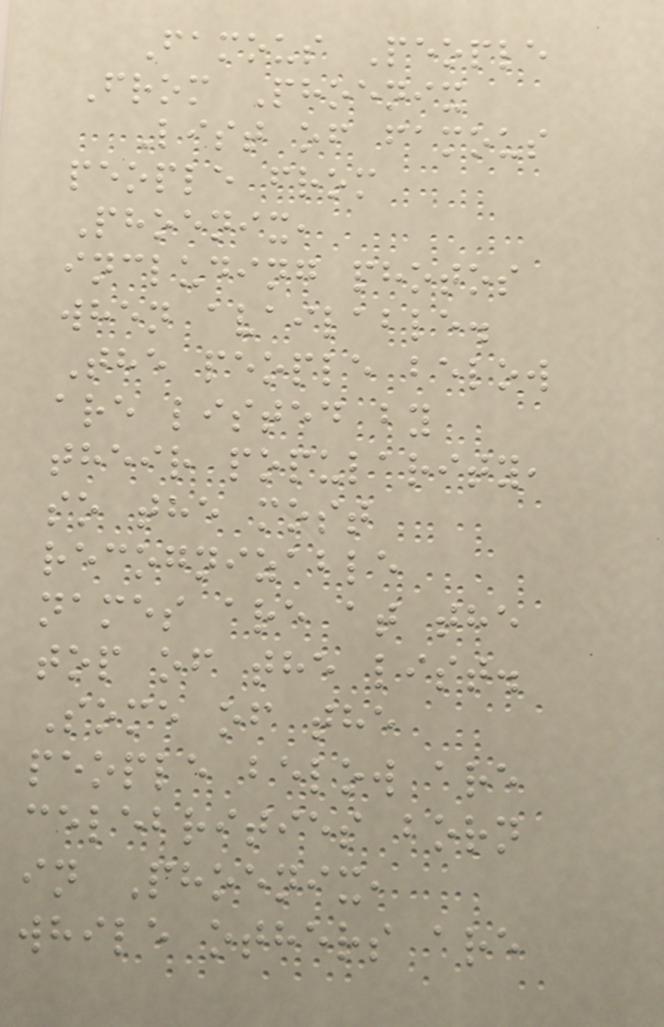Famous People
From Phoenix
List of famous
people from
Phoenix,
including photos
when available.
The people below
are listed by
their popularity,
so the most
recognizable
names are at the
top of the list.
Some of the
people below are
celebrities born
in Phoenix,
while others are
